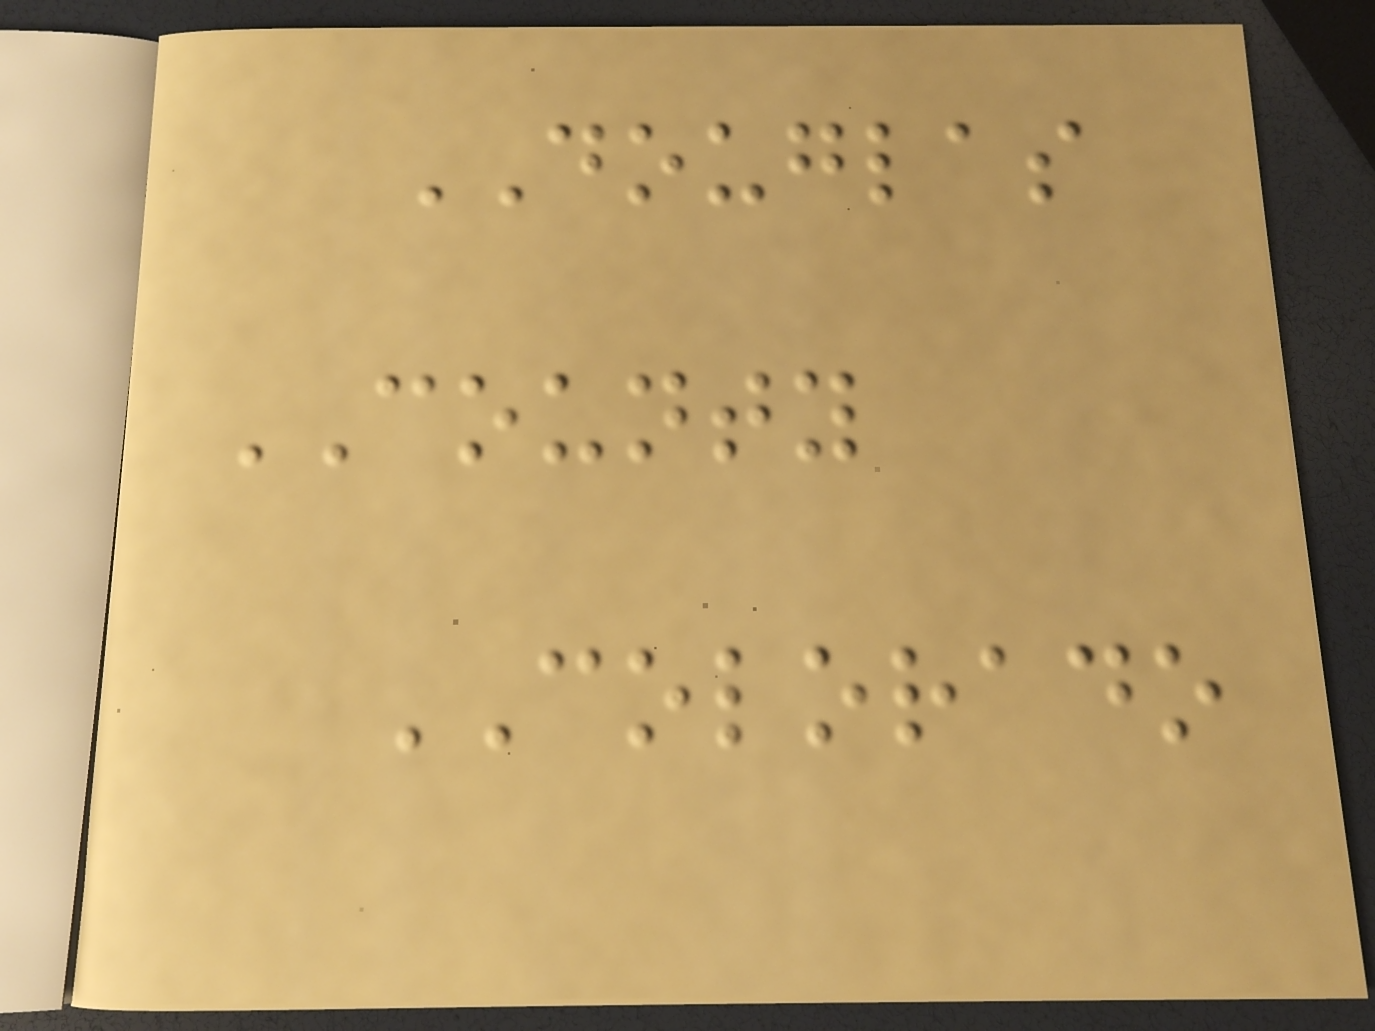DOUGLAS
COUNTY
COLORADO
